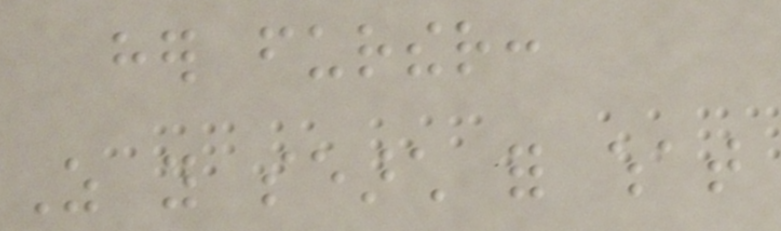her further:
As you search for what
